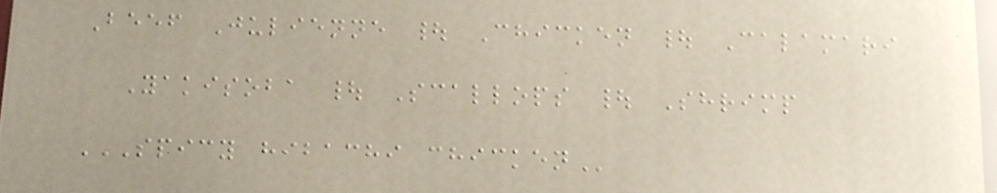Beef Julienne | Chicken | Calamari
Yakisoba | Scallops | Shrimp
SPICY HIBACHI CHICKEN
